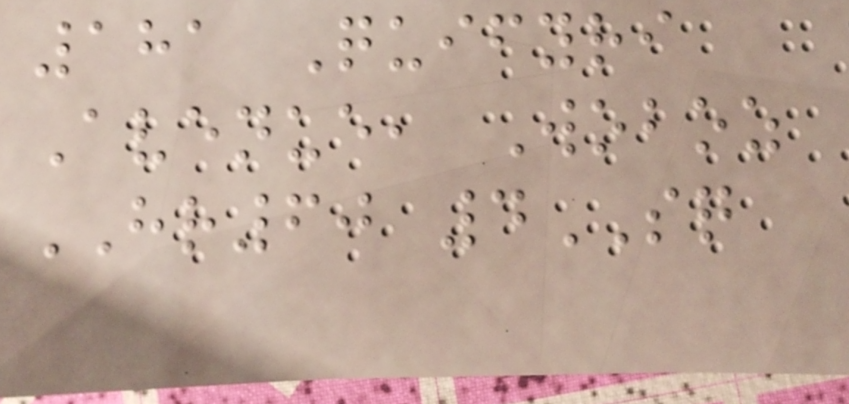181 Quifyri
Avenue, Woboz
HR60 4SQ
